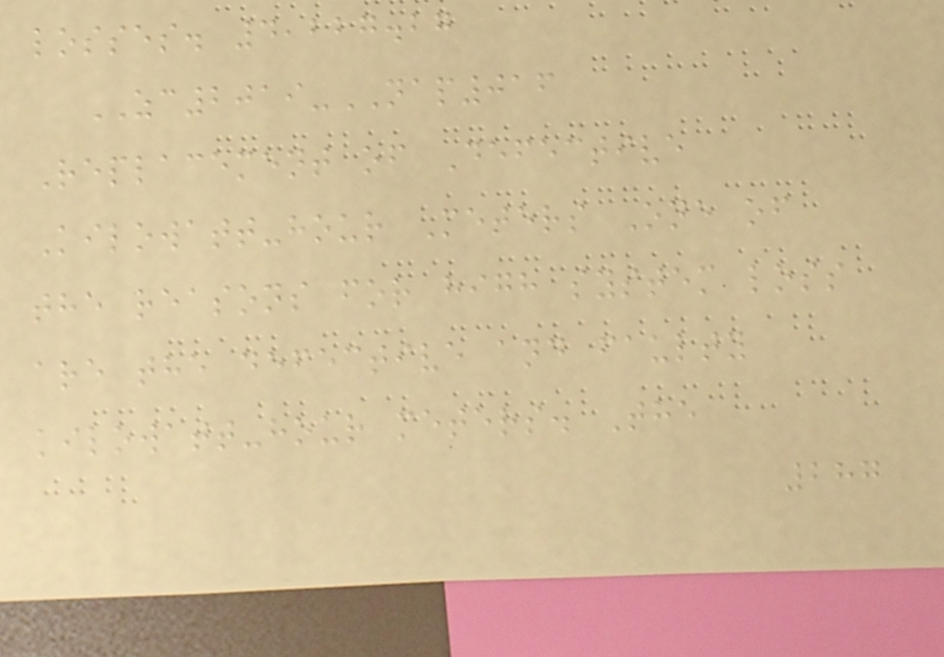losses. 4,227.27
ZC2019-NAP016
Replacement of Defective
Kilowatt-hour Meters One of
the reasons for high system loss
are the defective and faulty
kilowatt-hour meters. The
287
